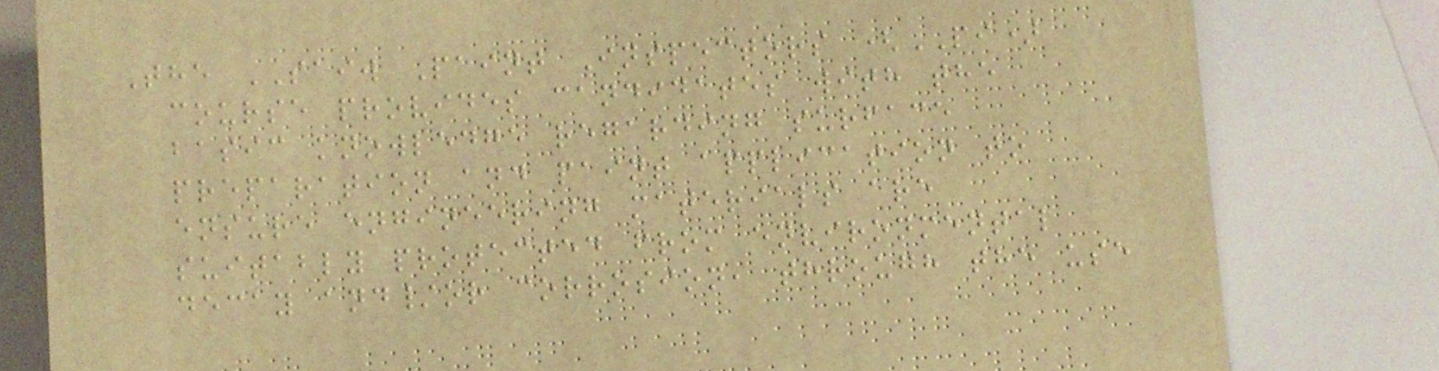The SAIW Paint Inspectors (PI)
course provides candidates with the
basic knowledge regarding surface
preparation and paint application to
ensure engineering materials are
suitably protected from environmental
decay and/or corrosion, through the use
